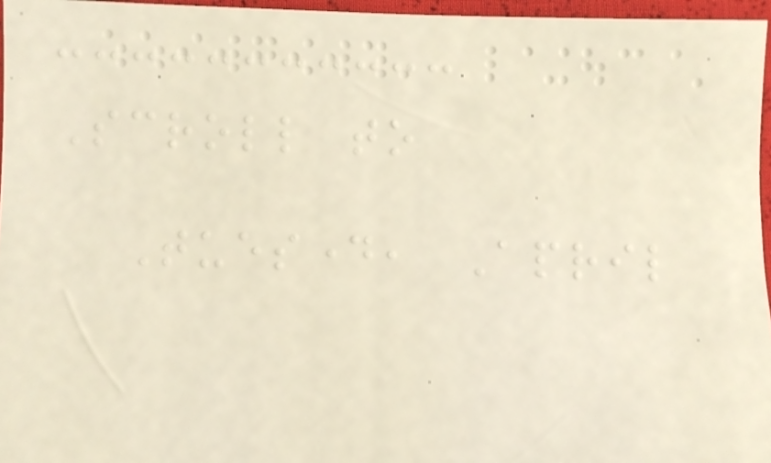Scroll to
Tuesday, April
